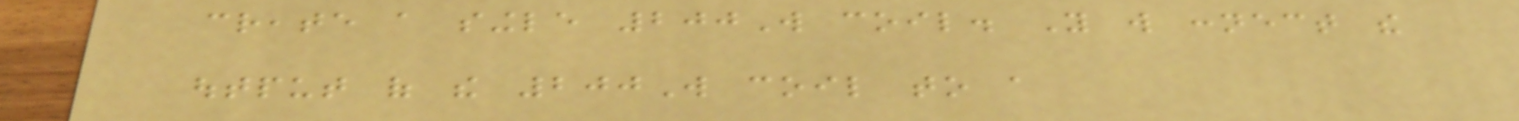create a single 200W coil. You will connect the
output of the 200W coil to a
